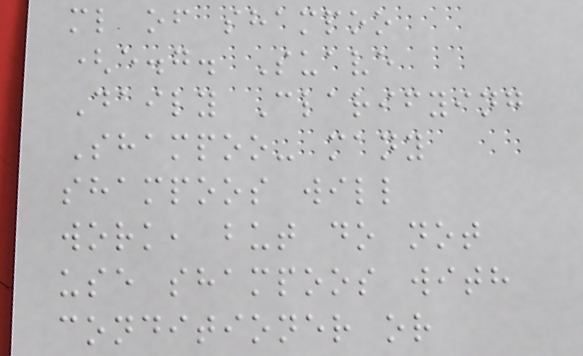ml of shampoo
(e.g. Suave
Daily Clarifying
Shampoo- many
shampoos will
work, but do not
use shampoos with
conditioner or
